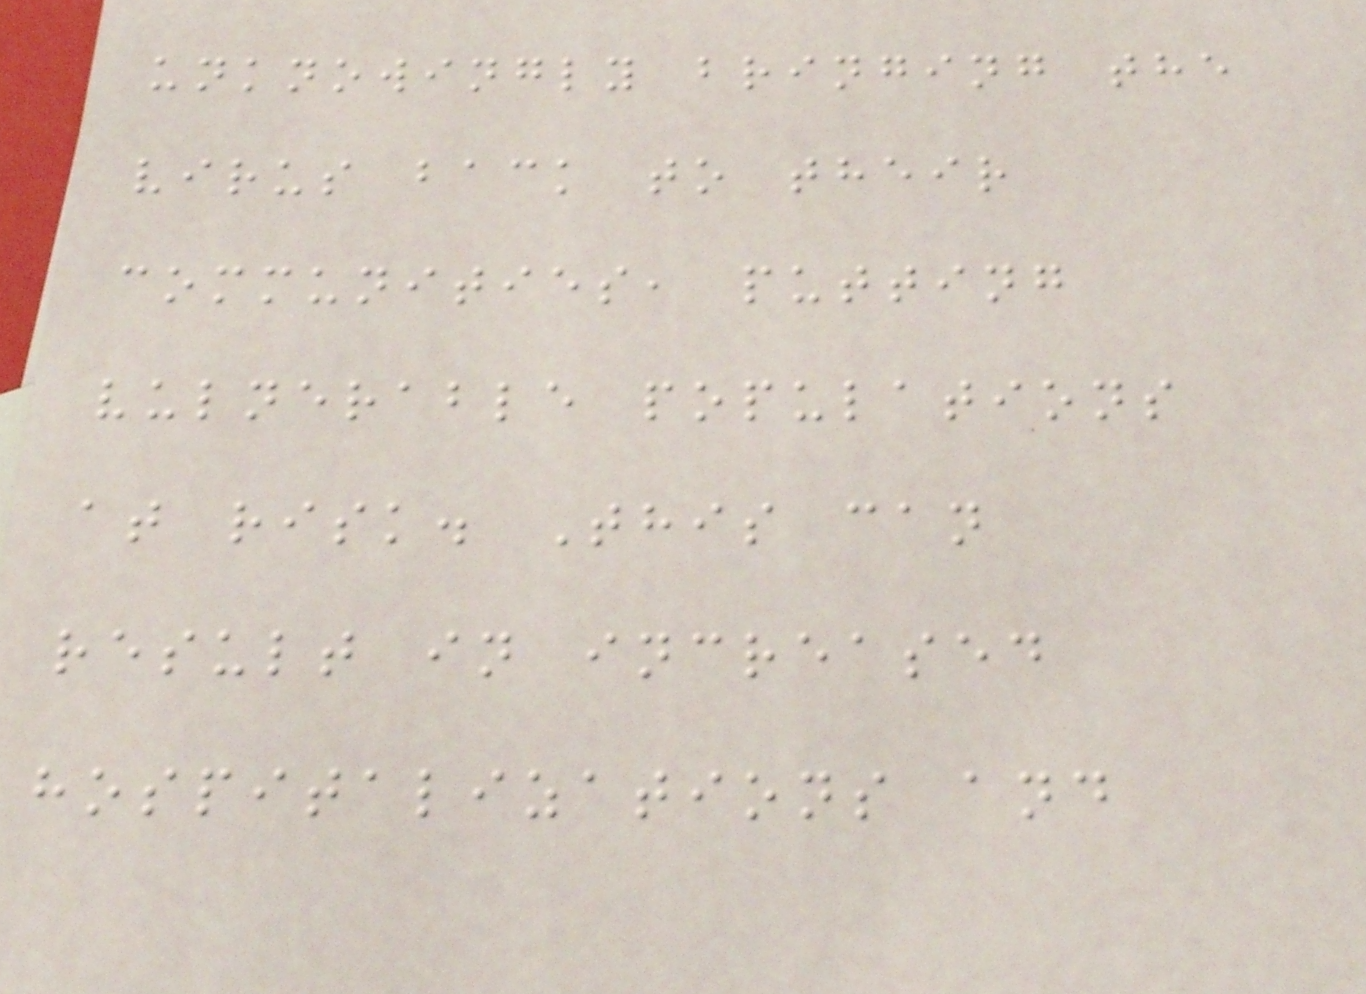unknowingly bringing the
virus back to their
communities, putting
vulnerable populations
at risk. This can
result in increased
hospitalizations and
